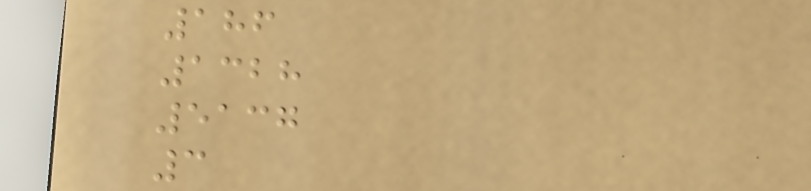186
1328
5137
3
